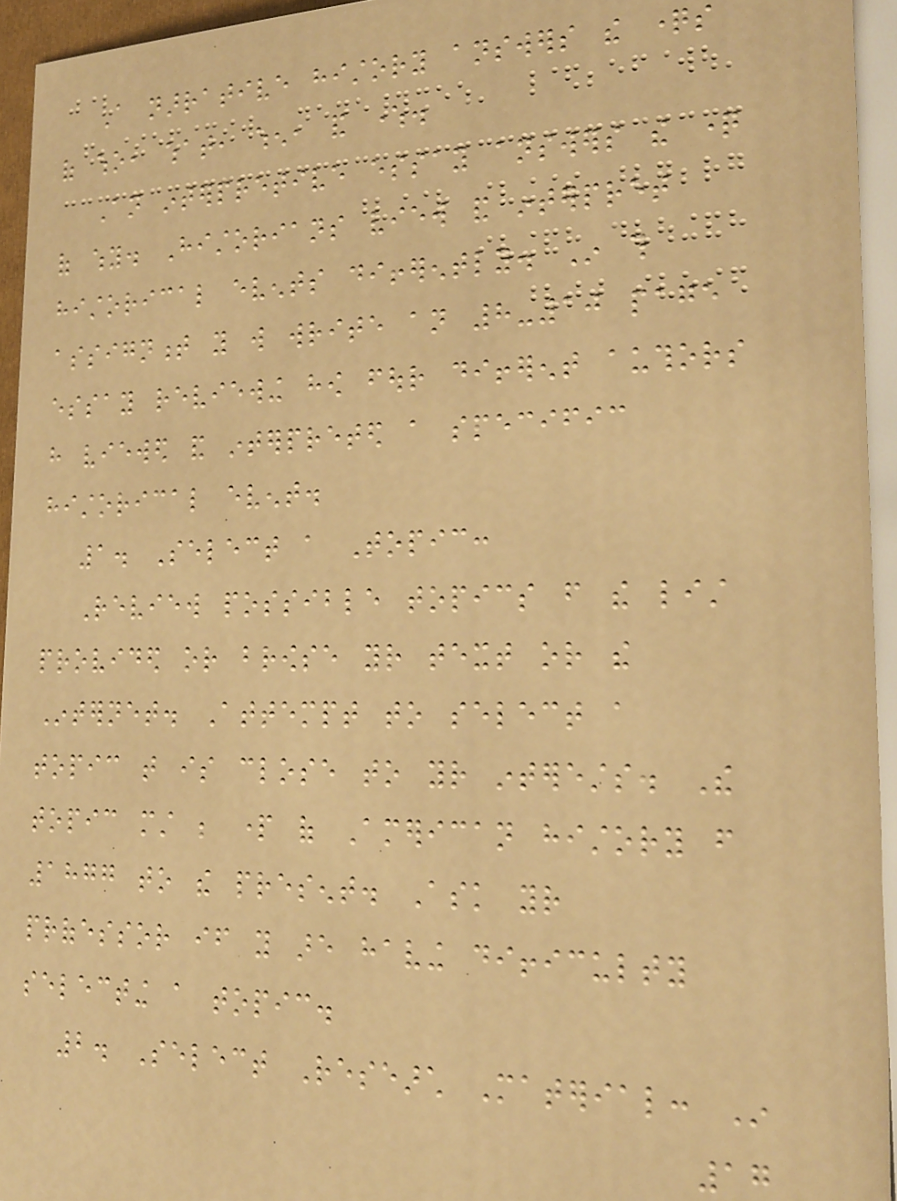A narrative history answers the questions
of who, what, when, and where.
An interpretive essay answers the question
of why. Historians view and interpret
historical events differently. In this
assignment you will write an 8-10 page
essay reviewing how four different authors
have viewed and interpreted a specific
historical event.
1. Select a Topic:
Review possible topics from the list
provided or browse your text or the
Internet. Attempt to select a
topic that is close to your interests. The
topic must be part of American history from
1877 to the present. Ask your
professor if you are having difficulty
selecting a topic.
2. Select Research Material: In
17
